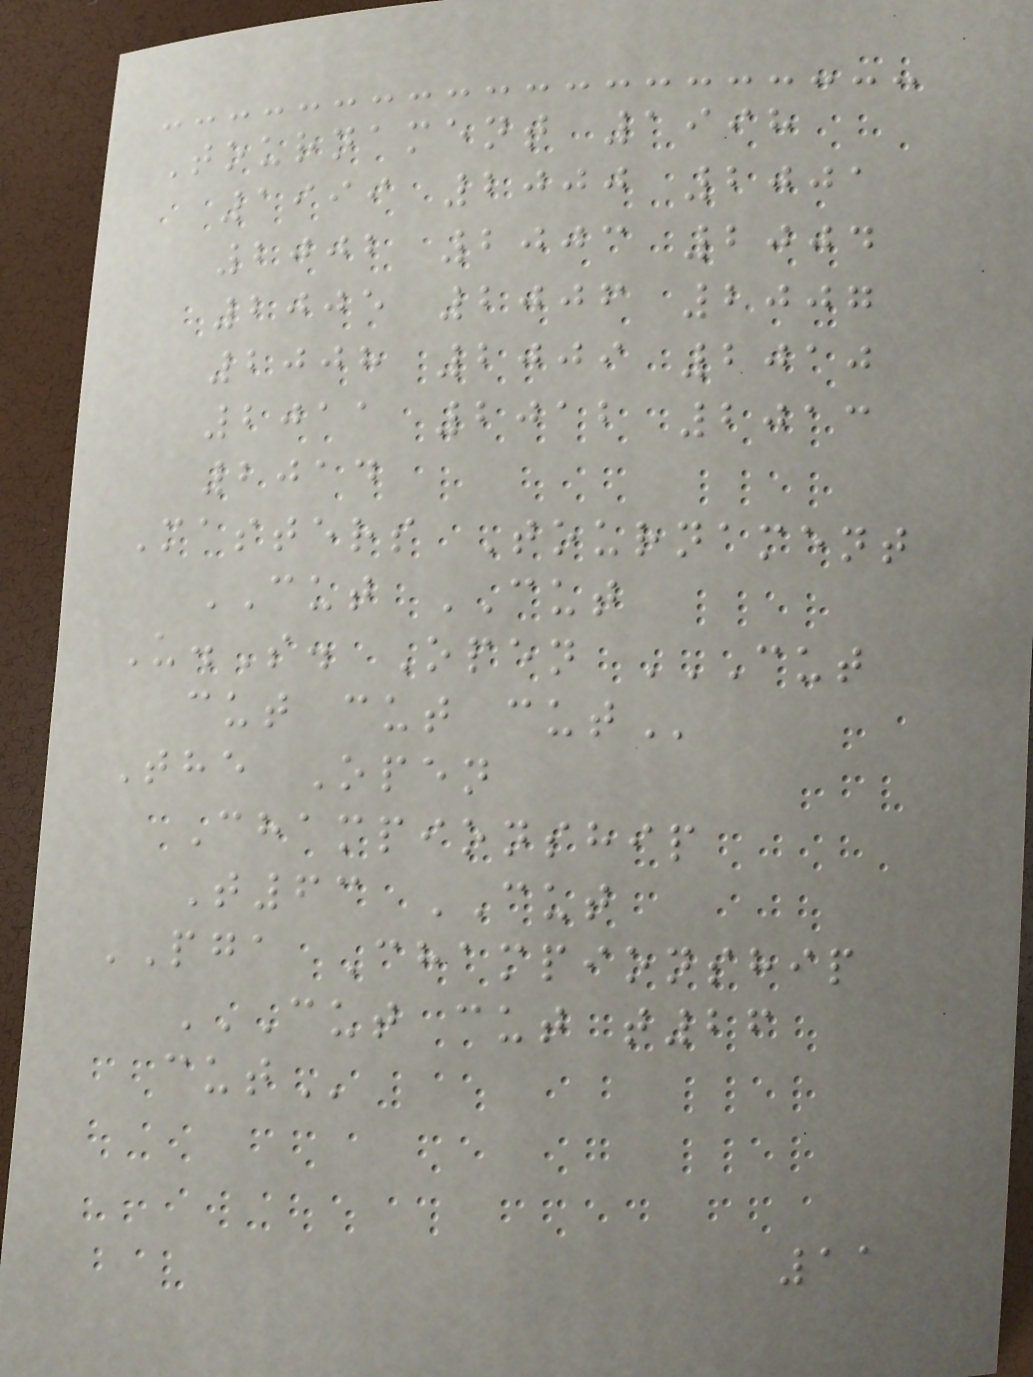Tournament 1998
1999 2000 2001
2002 2003 2004
2005 2006 2007
2008 2009 2010
2011 2012 2013
2014
Masters Tournament
CUT CUT
U.S. Open CUT
CUT CUT CUT
The Open
Championship
T63 CUT
PGA Championship
CUT CUT T26
CUT
11
